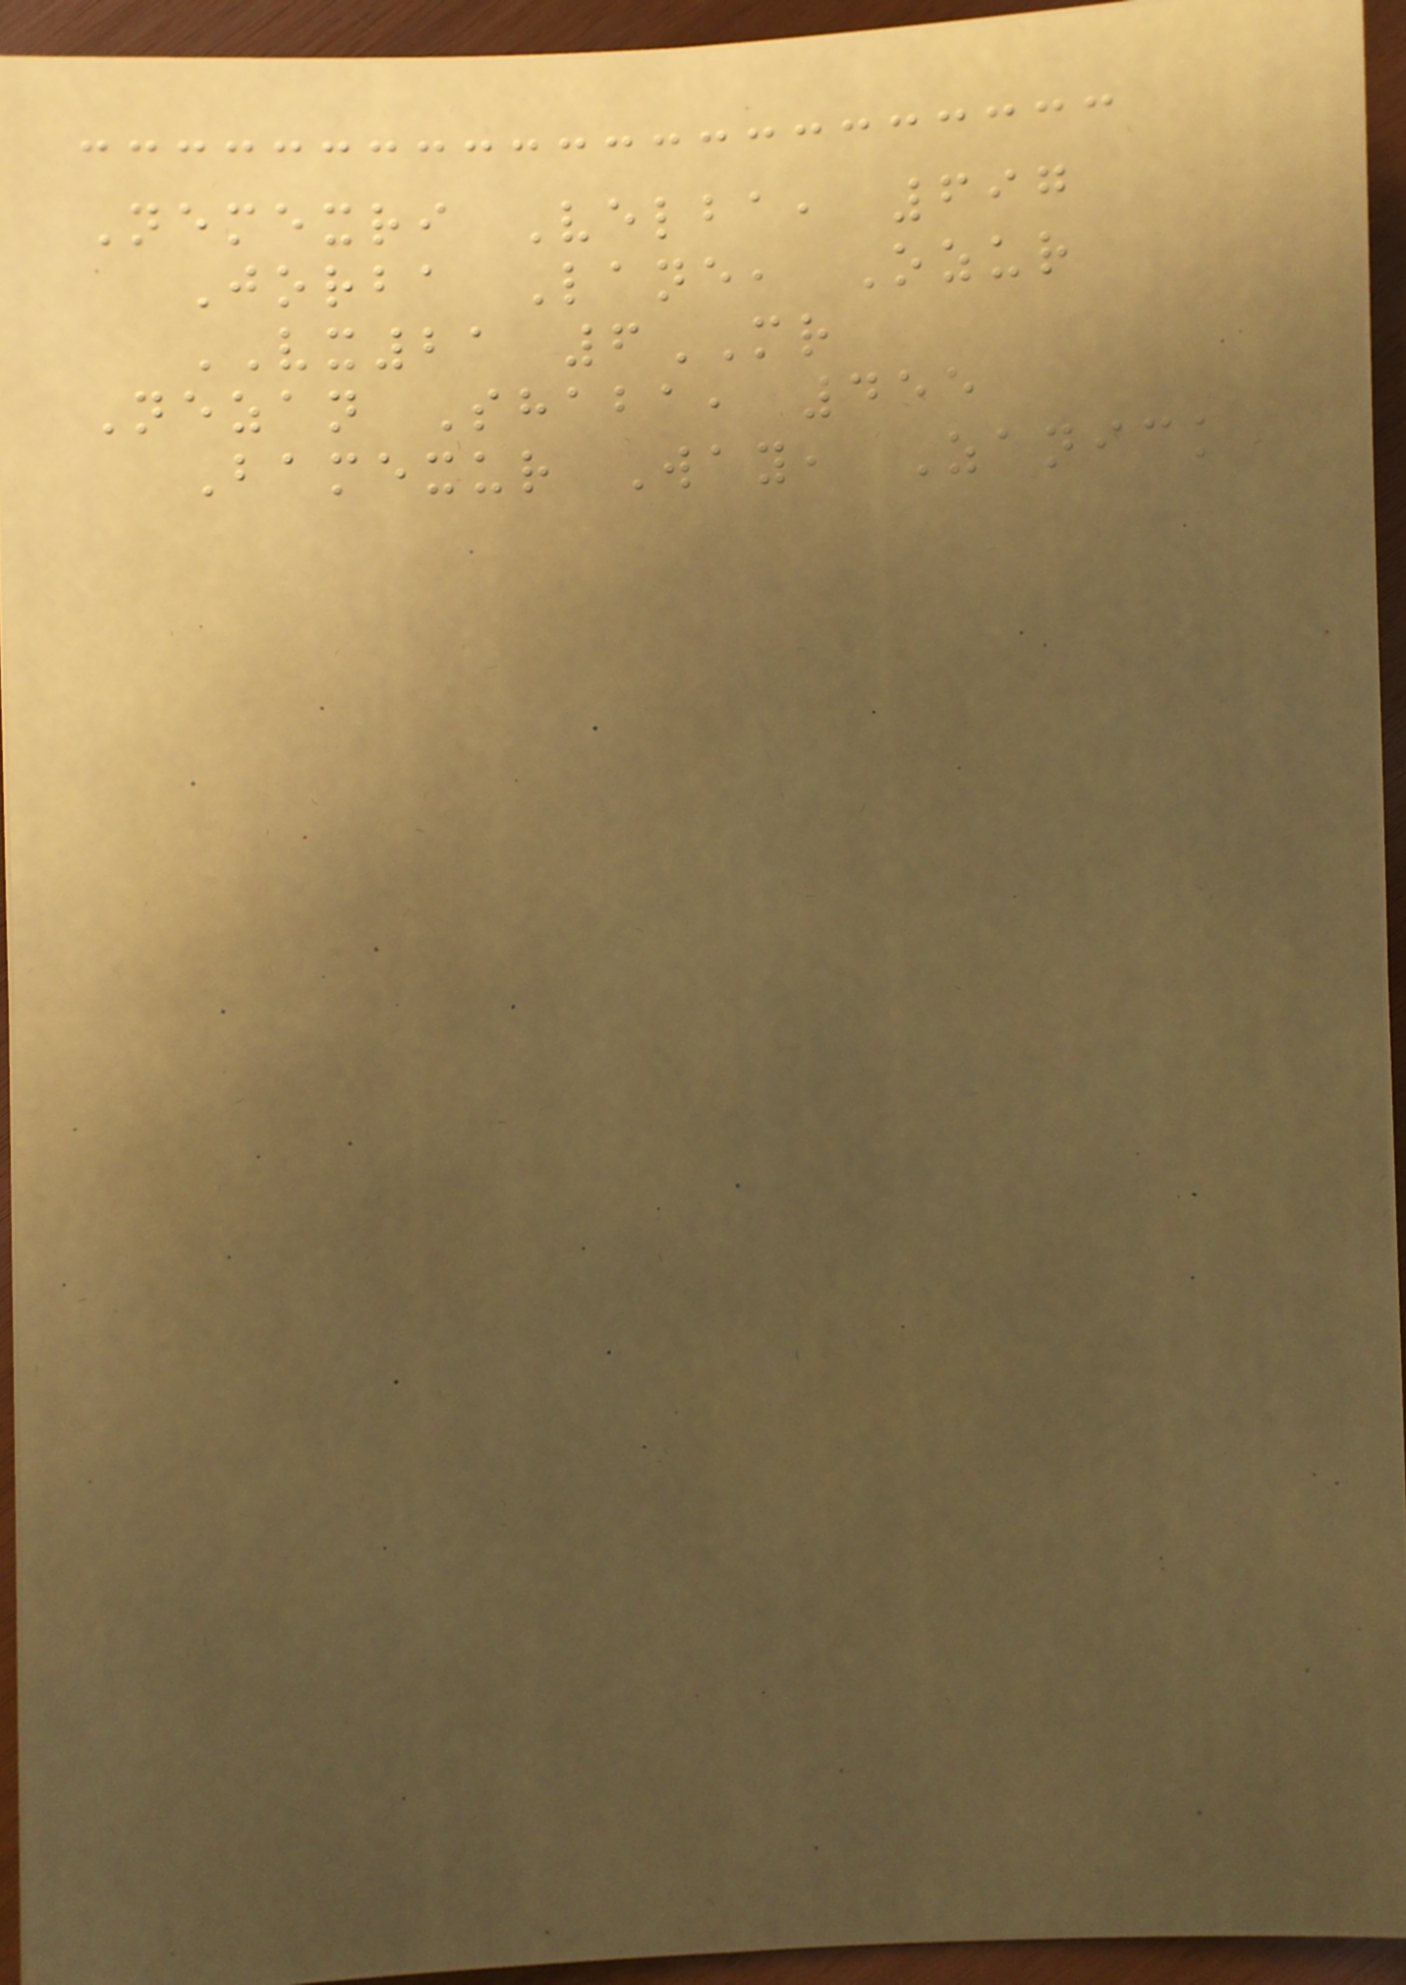Nemexri Velba, 697
Jorba Lane, Ozur
VX21 6MR
Nezan Shaba, 455
Bamexur Way, Zanick
